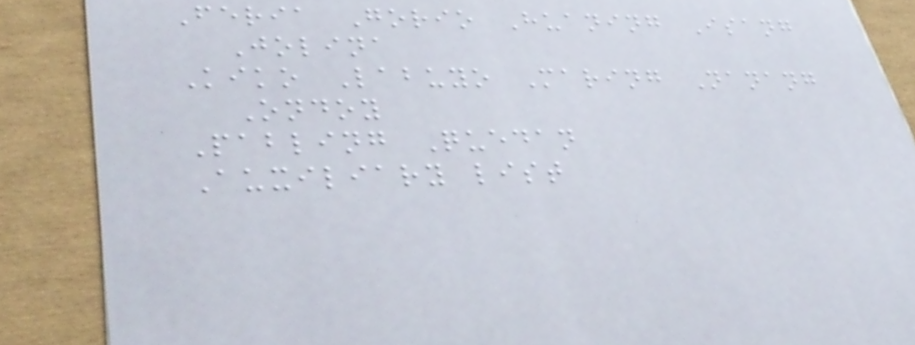Feria Gorio Huaning Isang
Jolina
Kiko Labuyo Maring Nanang
Ondoy
Pabling Quedan
Auxiliary list
